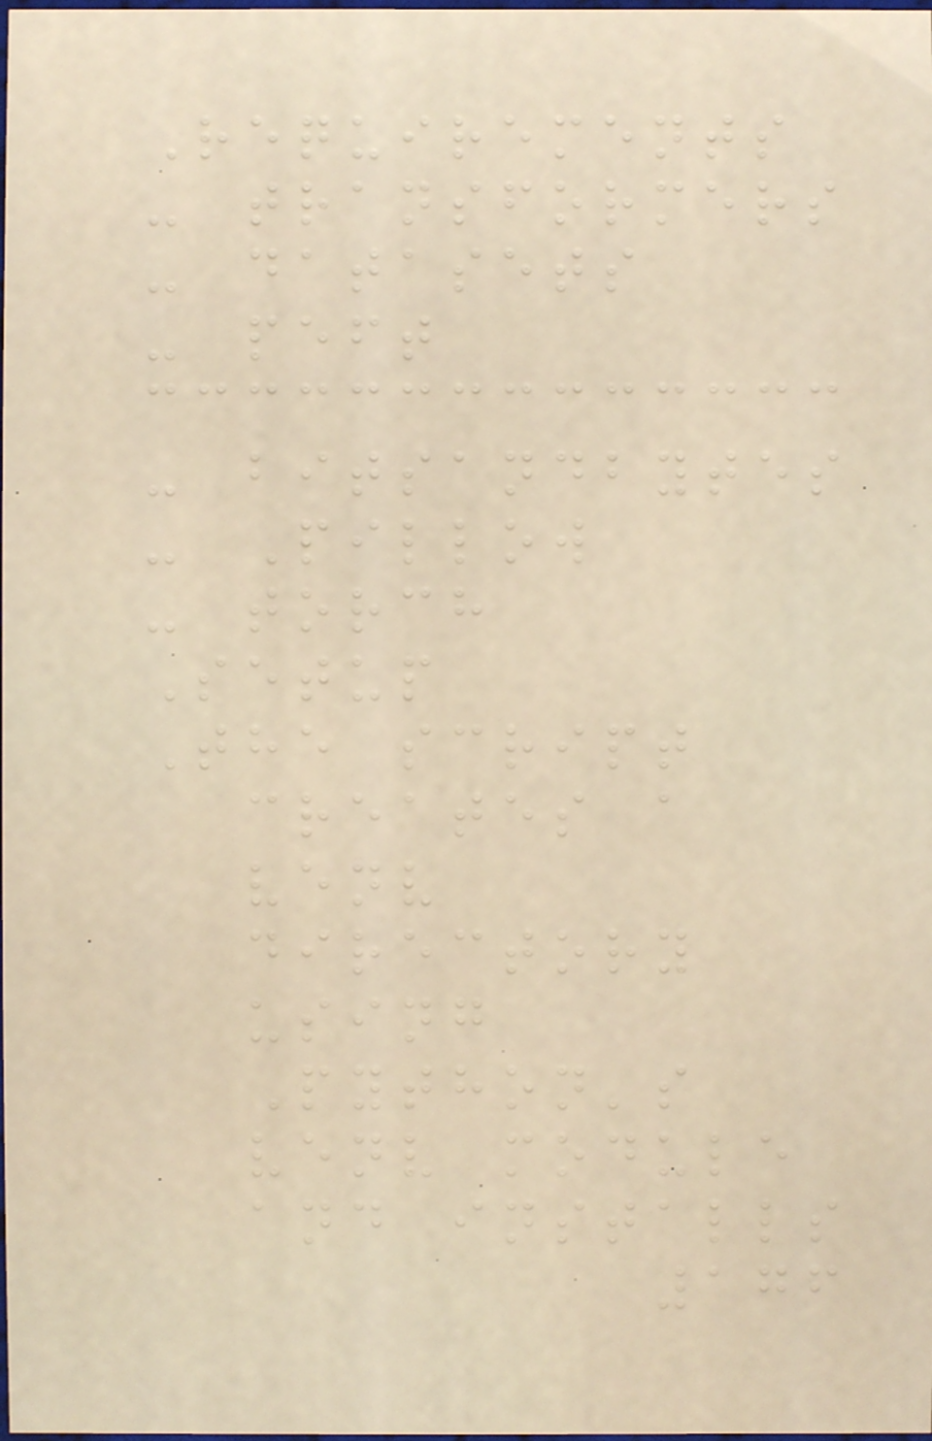Requirements
- transformers
- datasets
- peft
- bitsandbytes
- Pillow
- torch
Setup
The script
creates a
venv
directory
using
Python's
venv module
and installs
176
